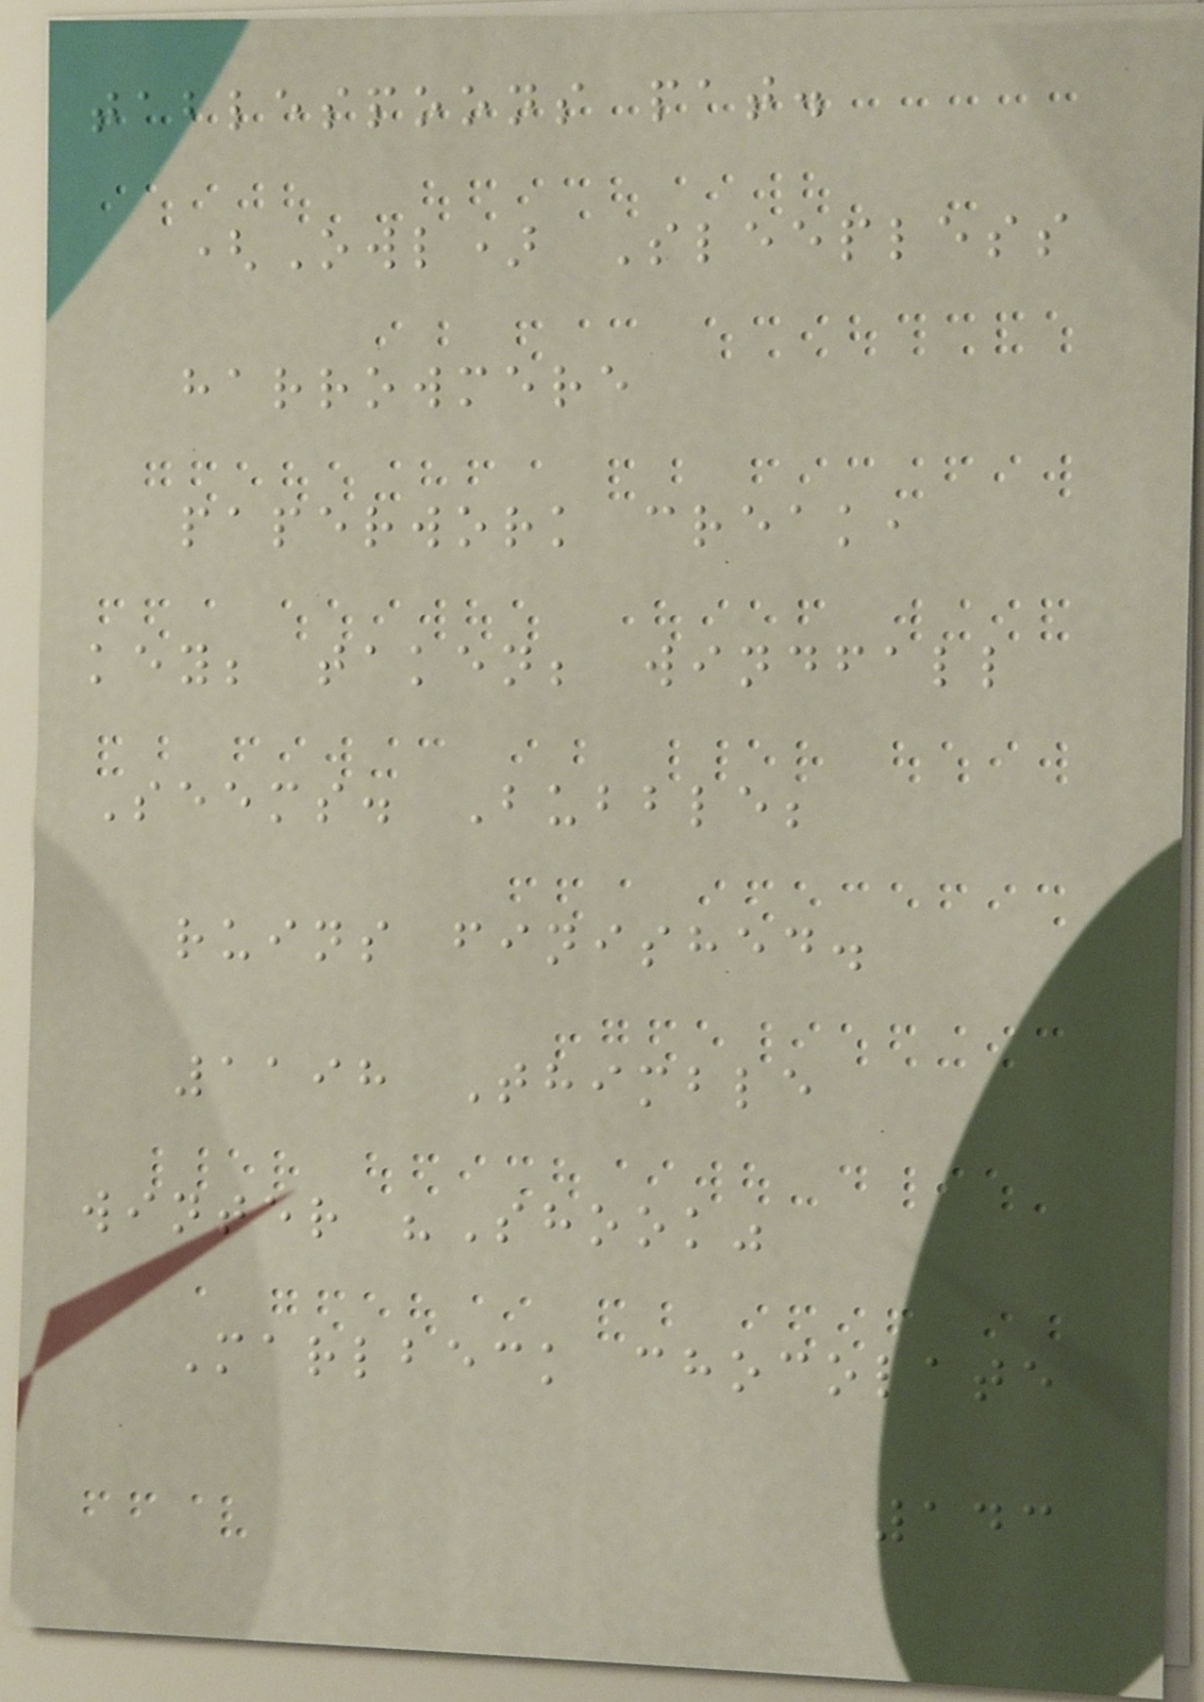tablespoons pat.
(Owl) Sleepless
harrowmere
paperwork creak,
key; taken; windfall
Seems. Bubble;
ruins finished.
1198 Thimble
winter "Shook"
Marlbeck chocolate
143
